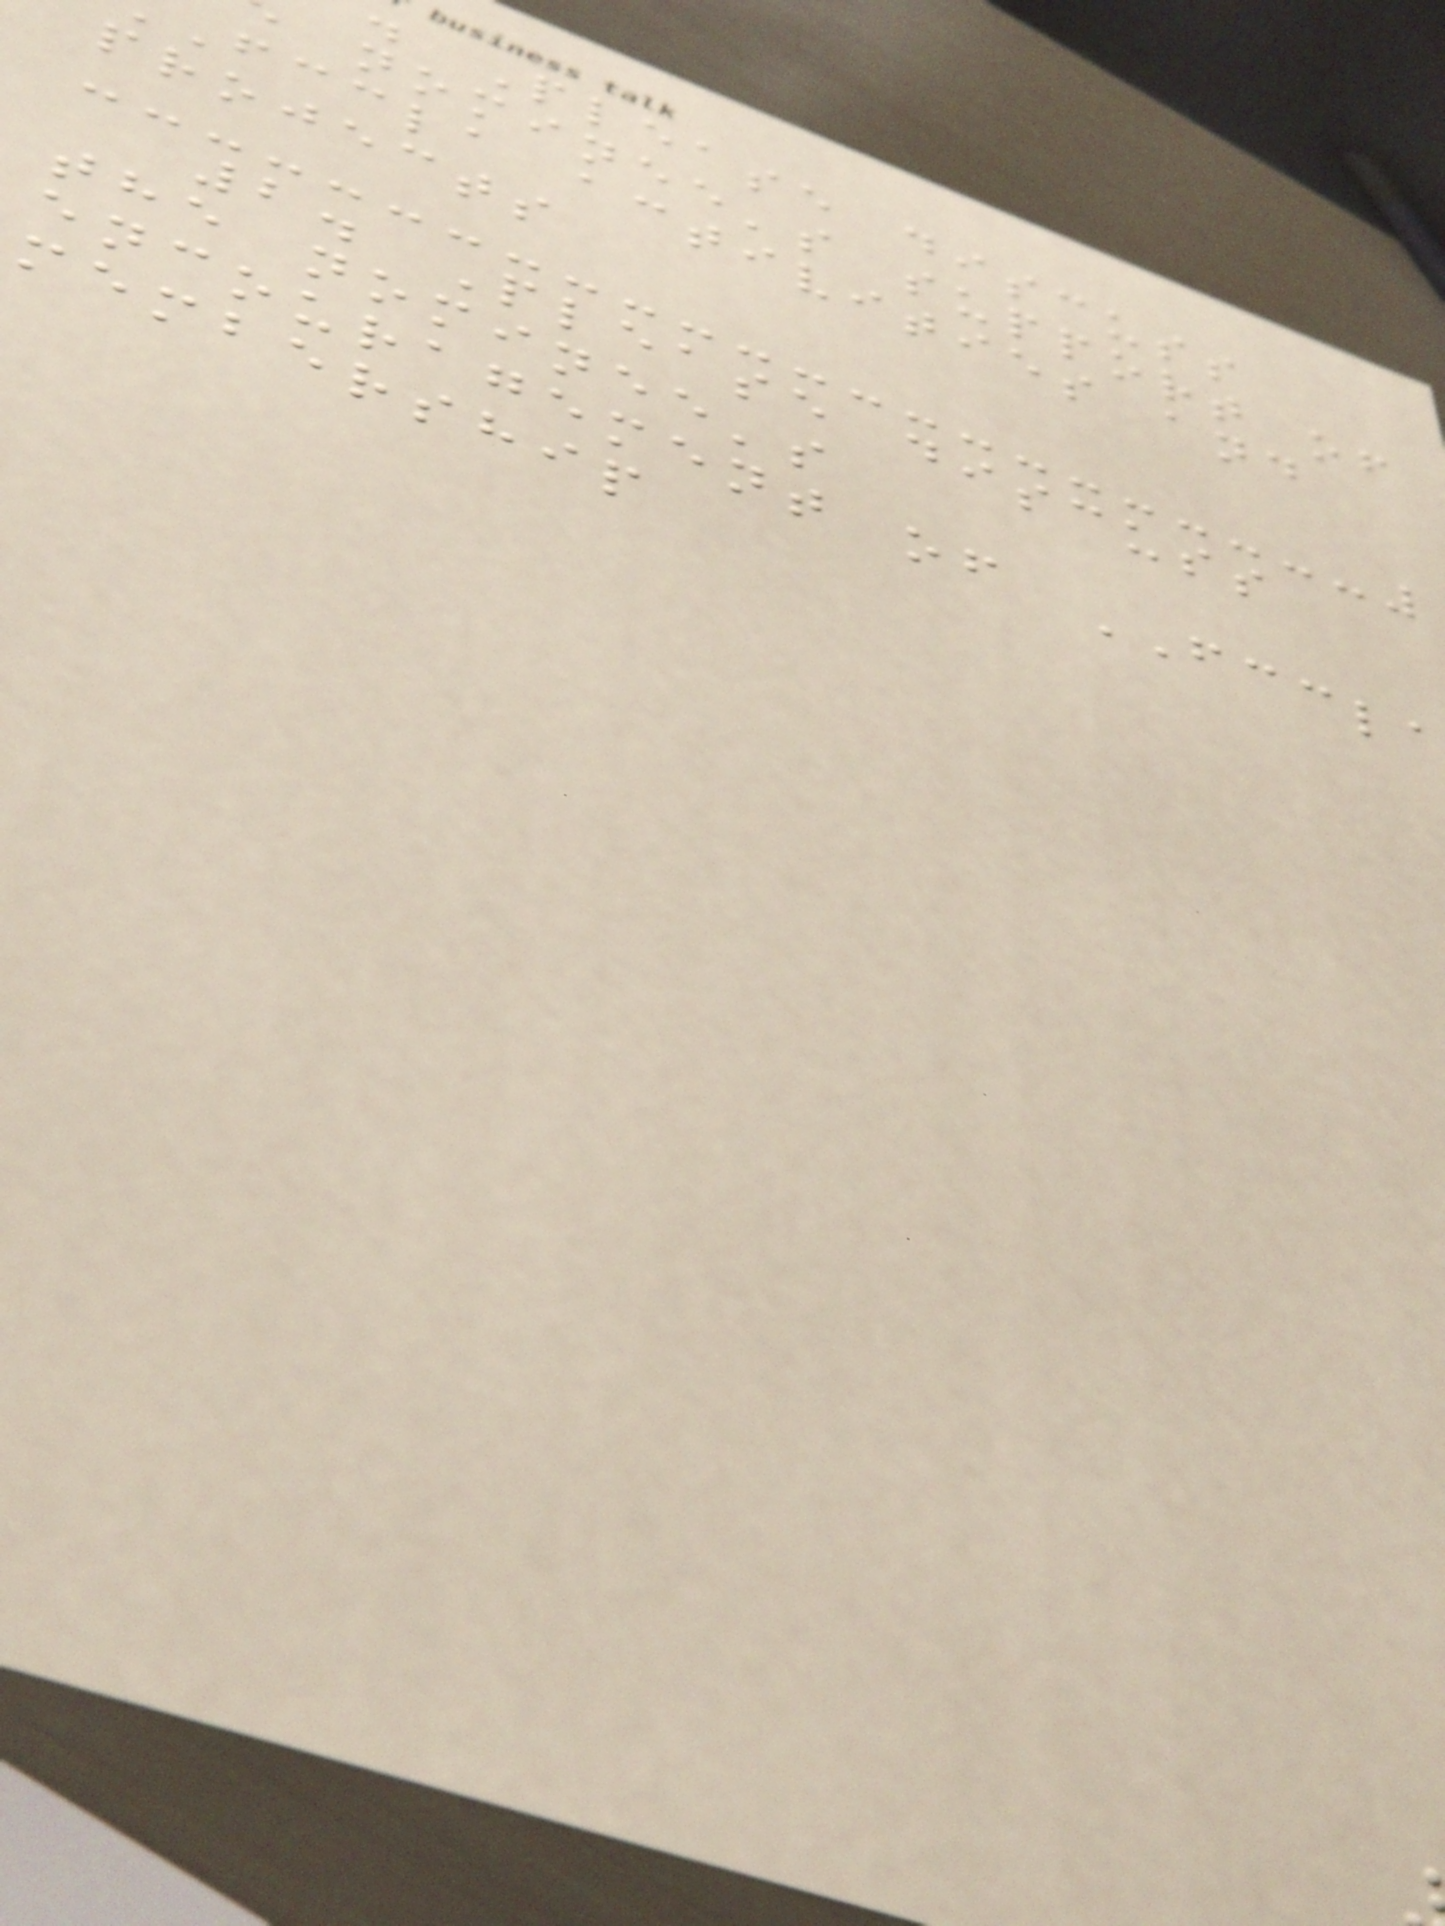. Please discuss
nominee's support of
fccla activities and
projects
2. Please discuss
the nominee's
encouragement of FCCL
membership
